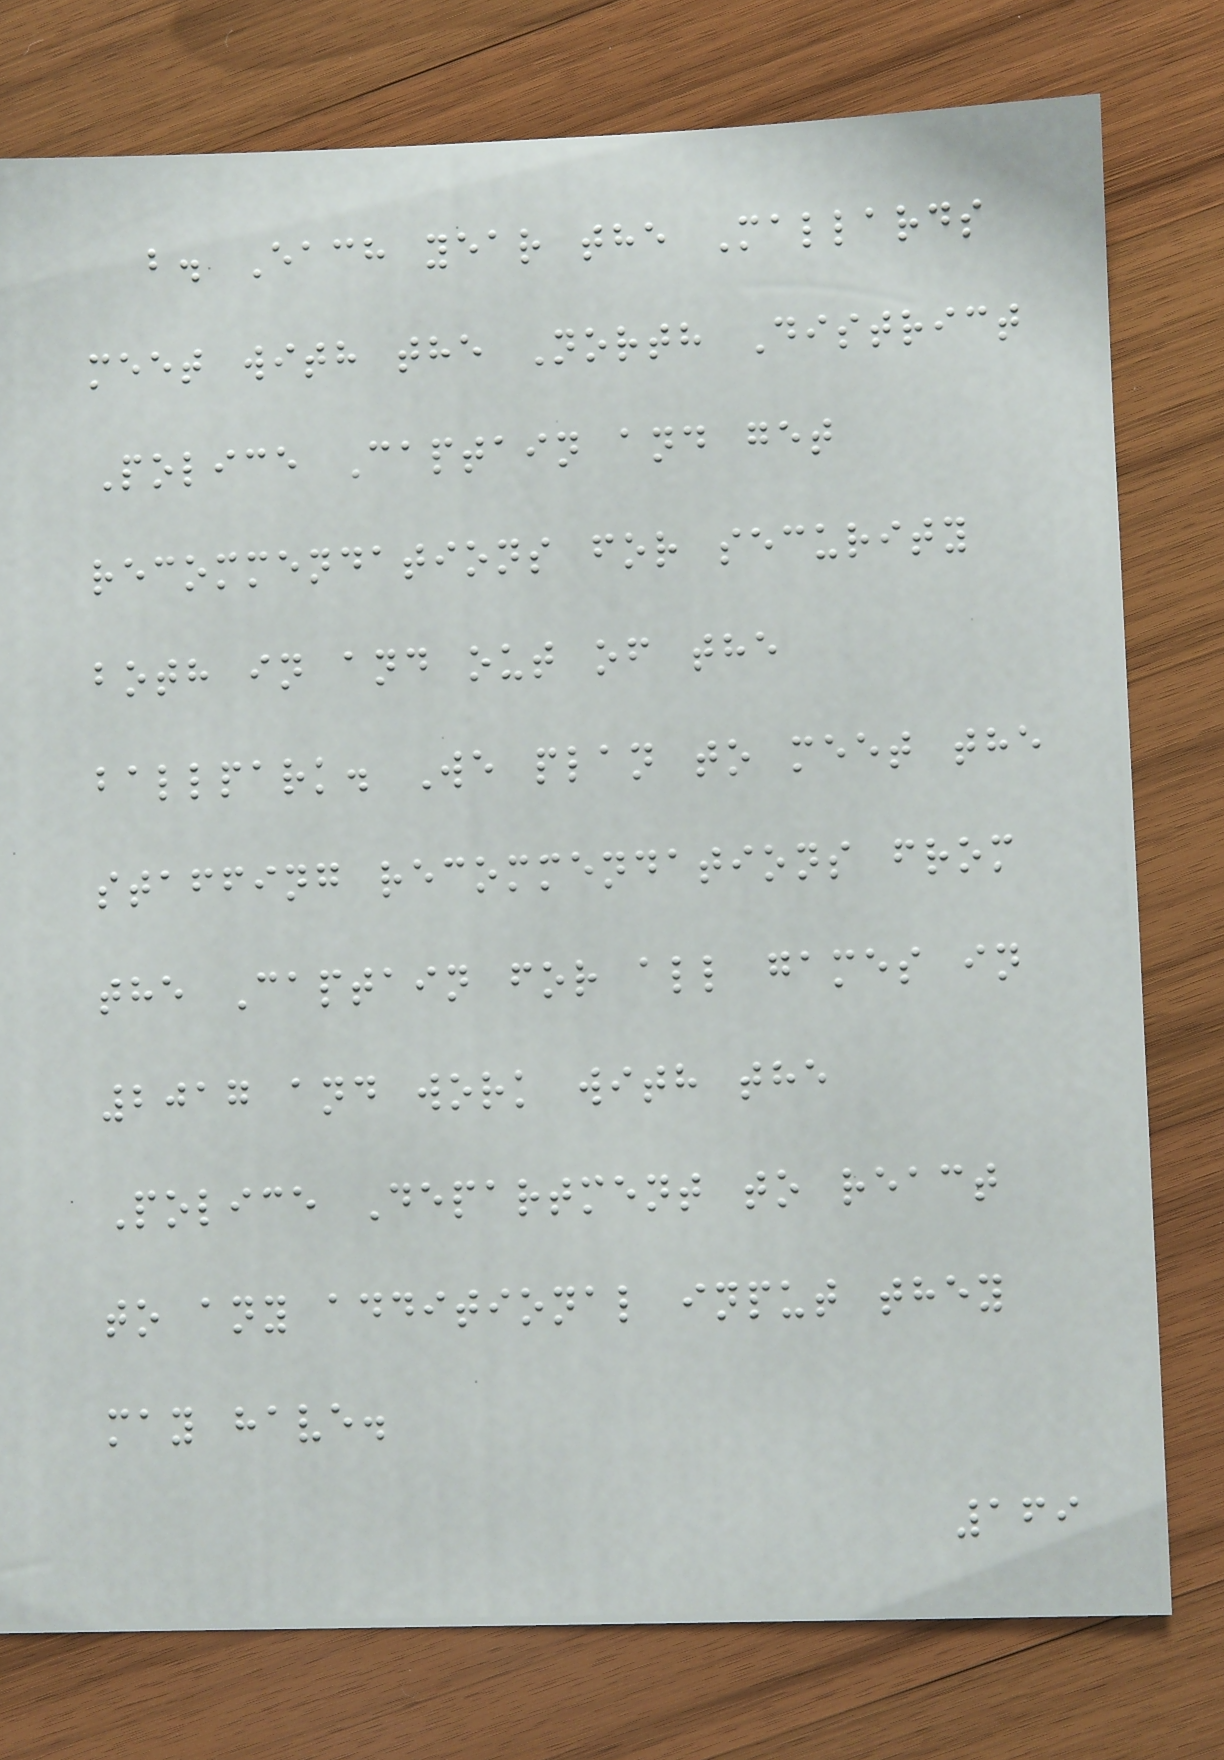b. Each year the Mallards
meet with the North District
Police Captain and get
recommendations for security
both in and out of the
ballpark. We plan to meet the
staffing recommendations from
the Captain for all games in
2017 and work with the
Police Department to react
to any additional input they
may have.
169
